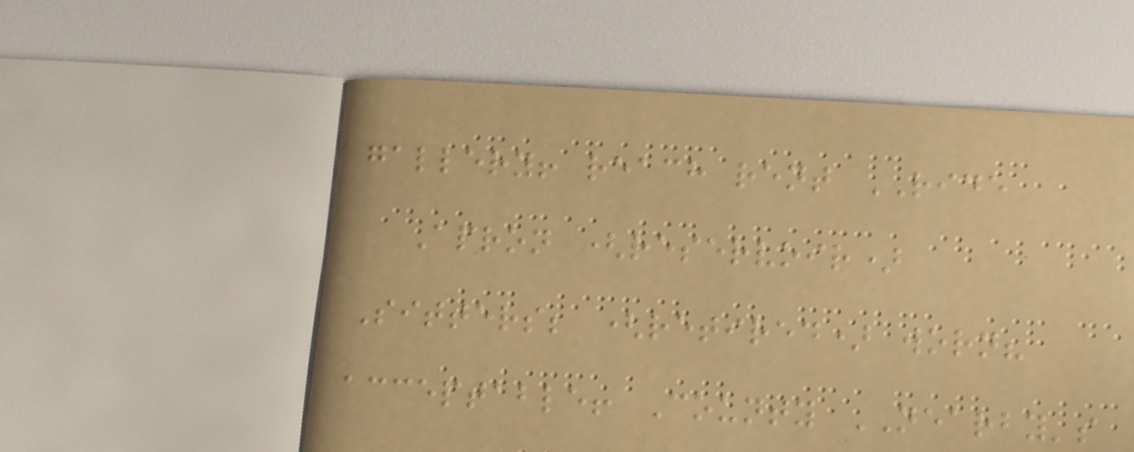gallery! reach rent RIDE
Apron (reservoir)
Sitters; (retired) worn?
acceptable! County NEARBY's
